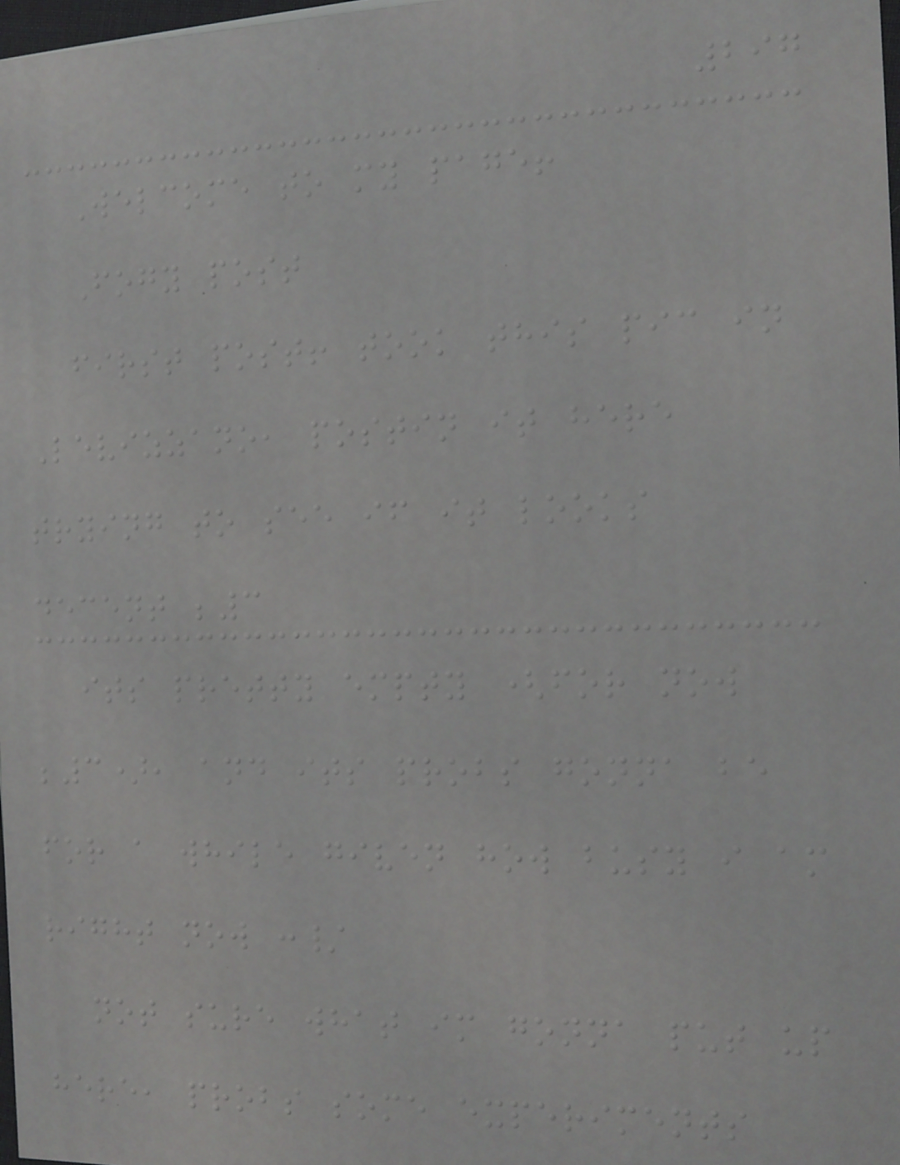297
Welcome to my page!
Fogy post
first post! took this pic in
Levizzano, postin it here
trying to see if it looks
decent ;3
its pretty empty (for now
;3), and its probs gonna be
for a while given how busy i am
right now :/
not sure what im gonna put up
here, probs some experiments
